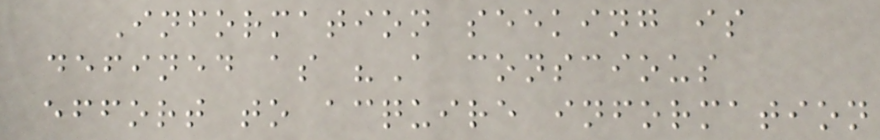Information seeking is
defined as "A conscious
effort to acquire information
